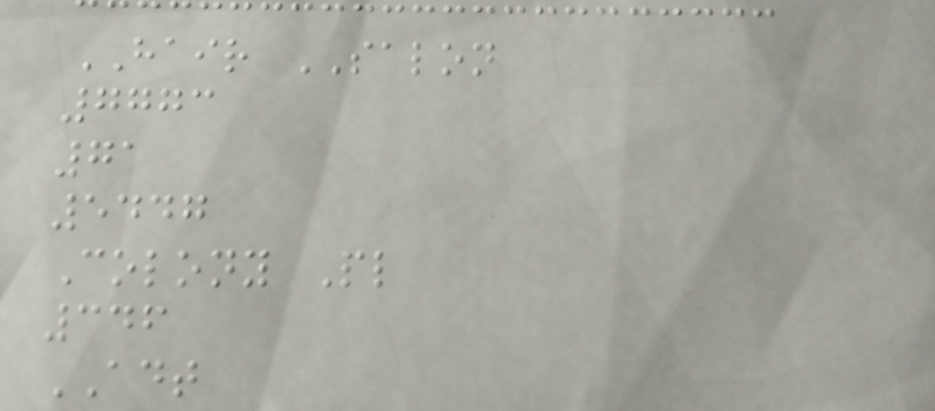HAIR SALON
7773
71
5447
Colony Pl
346
ADT
